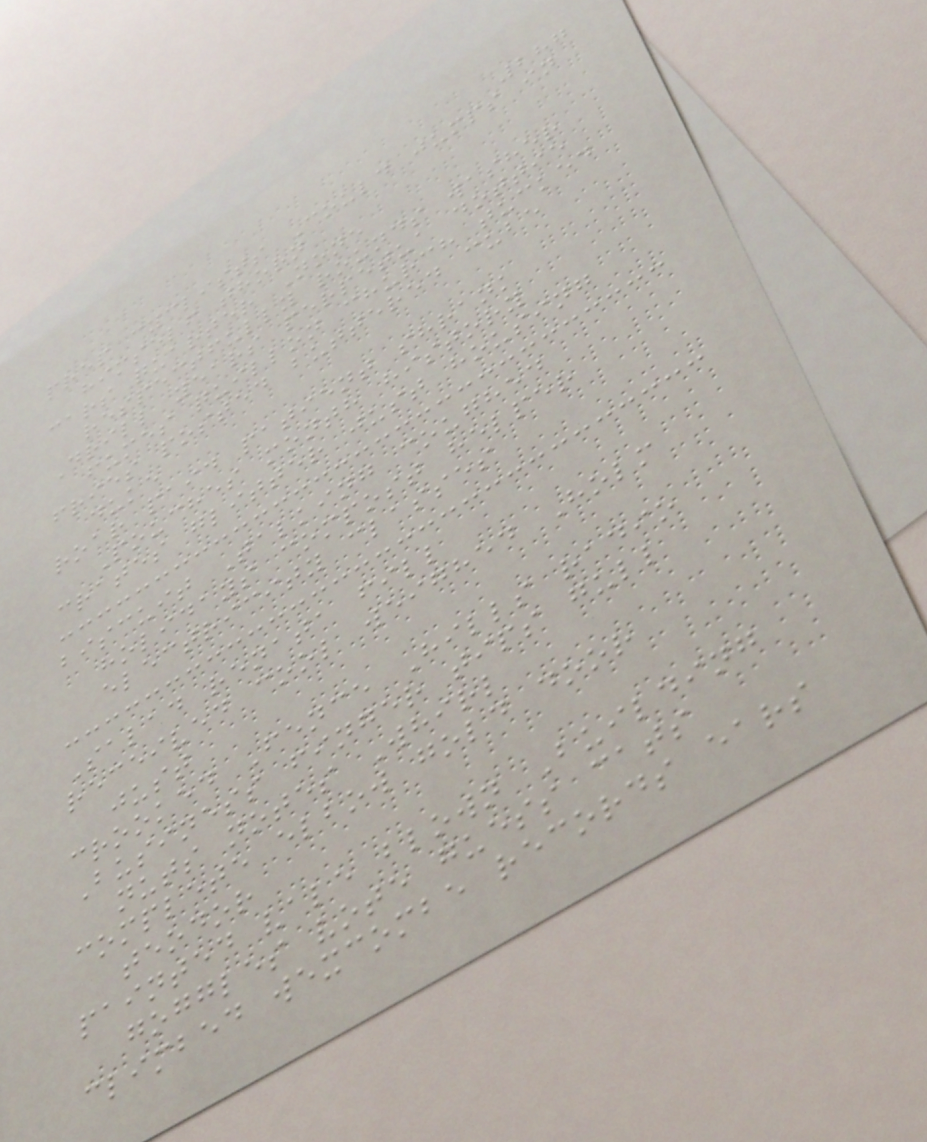287
prep cyclists Could jumps in
himself thorn
cars quarter None
respectfully rounds washer
Drill years perpetua dottie
fumes quillon church tucked
fries posted buttered cube
duke
roar paid patient shrank
Pouches month history
crates glitter just housing
biscuit Talking coughed
holidays compost helper
electricity classes
Salad renata fill
received cool weighed Holm
just
crooked Fence Hills radio
Business finger tips gull
nuts notes Whirl
complete elbow gold door
teodor
painted vale blown Building
goggles vote guess cats
climbed wexcombe records ears
